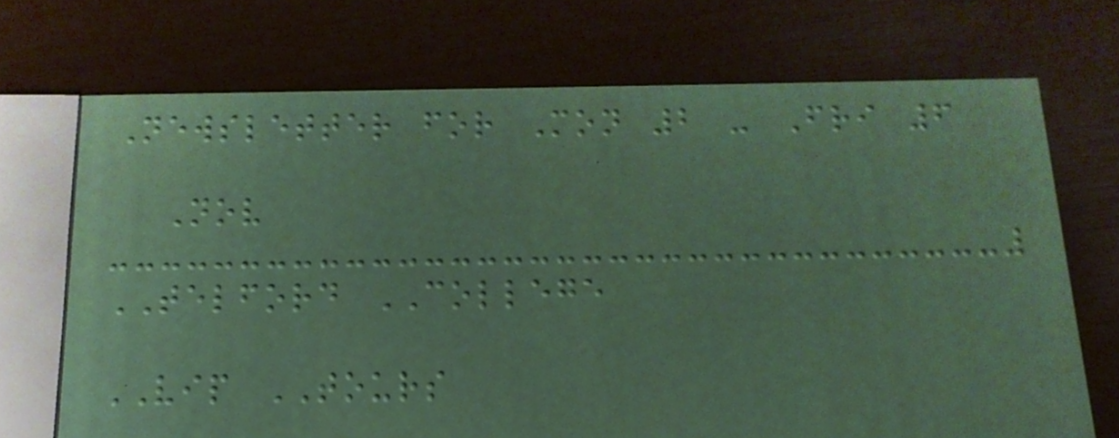Newsletter for Mon 2 - Fri 6
Nov
TELFORD COLLEGE
VIP TOURS
